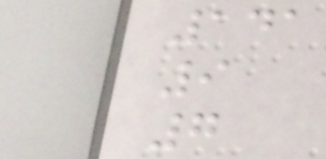141
9
7
